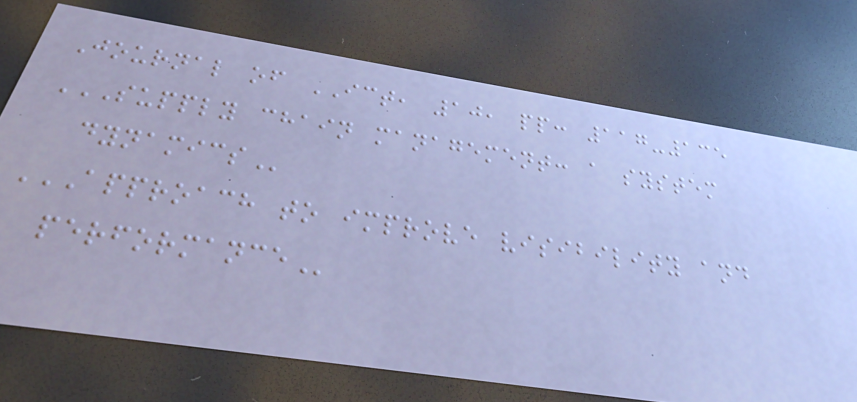Journal of ICT, 10, pp: 117-135
SUPPLY CHAIN MANAGEMENT: A SYSTEM
DYNAMICS
APPROACH TO IMPROVE VISIBILITY AND
PERFORMANCE
